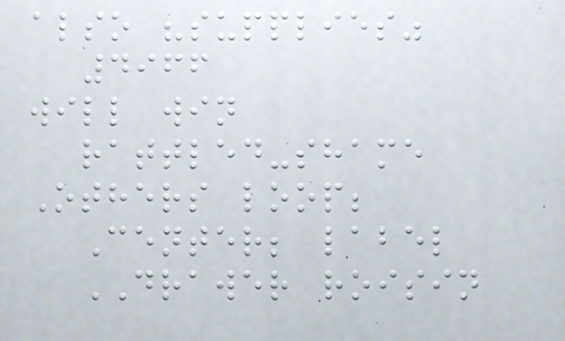also "supplies"
4966
will win
rattled-shame
Others loop;
Center; label
DRAWER roisin
